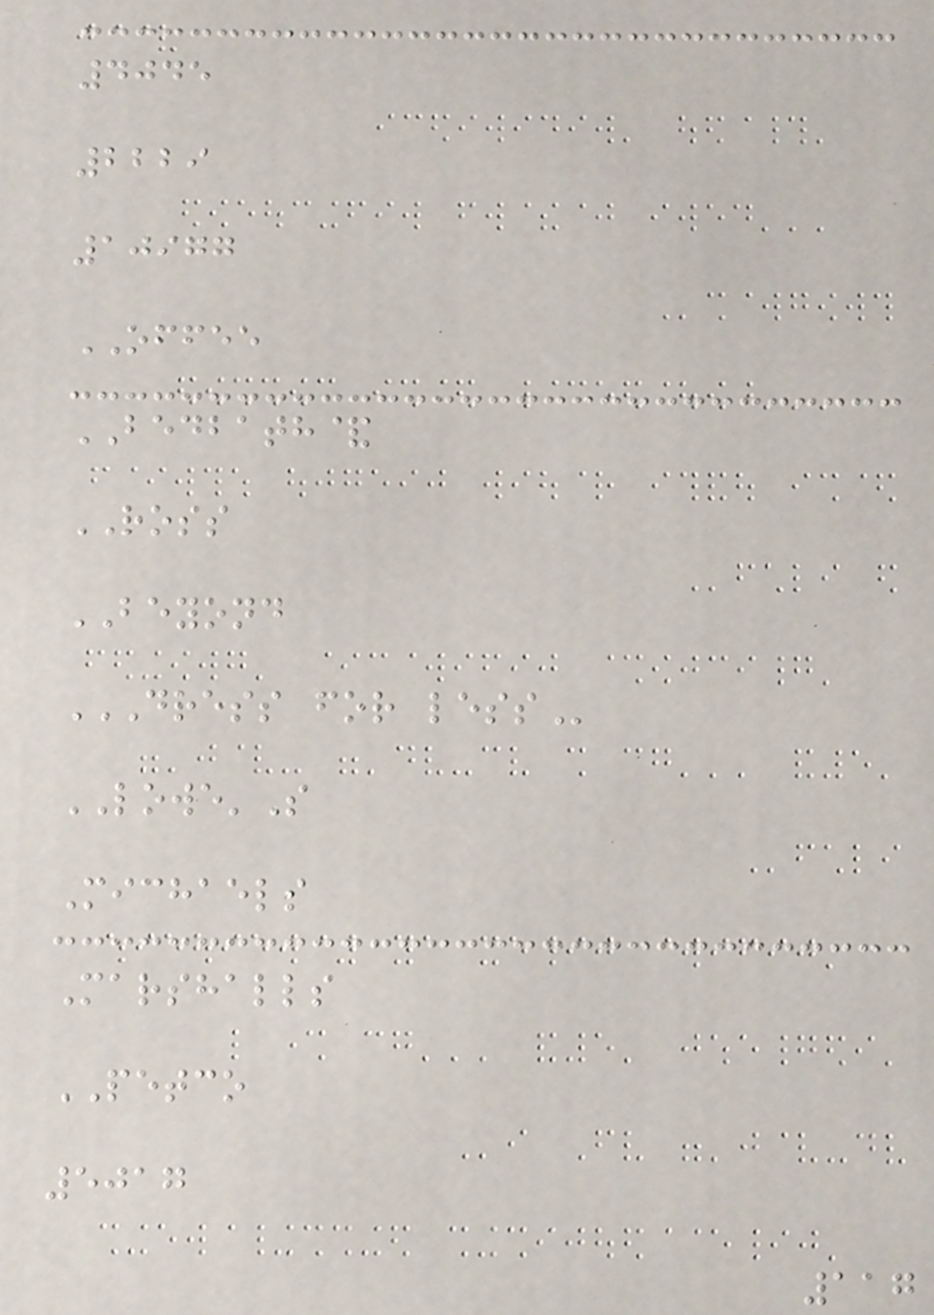4045
2229
10977
OFFEE
BEDBATH&
ROSS
BEYOND
DRESS FOR LESS
LOWE'S
Michaels
Marshalls
PETCO
5017
117
